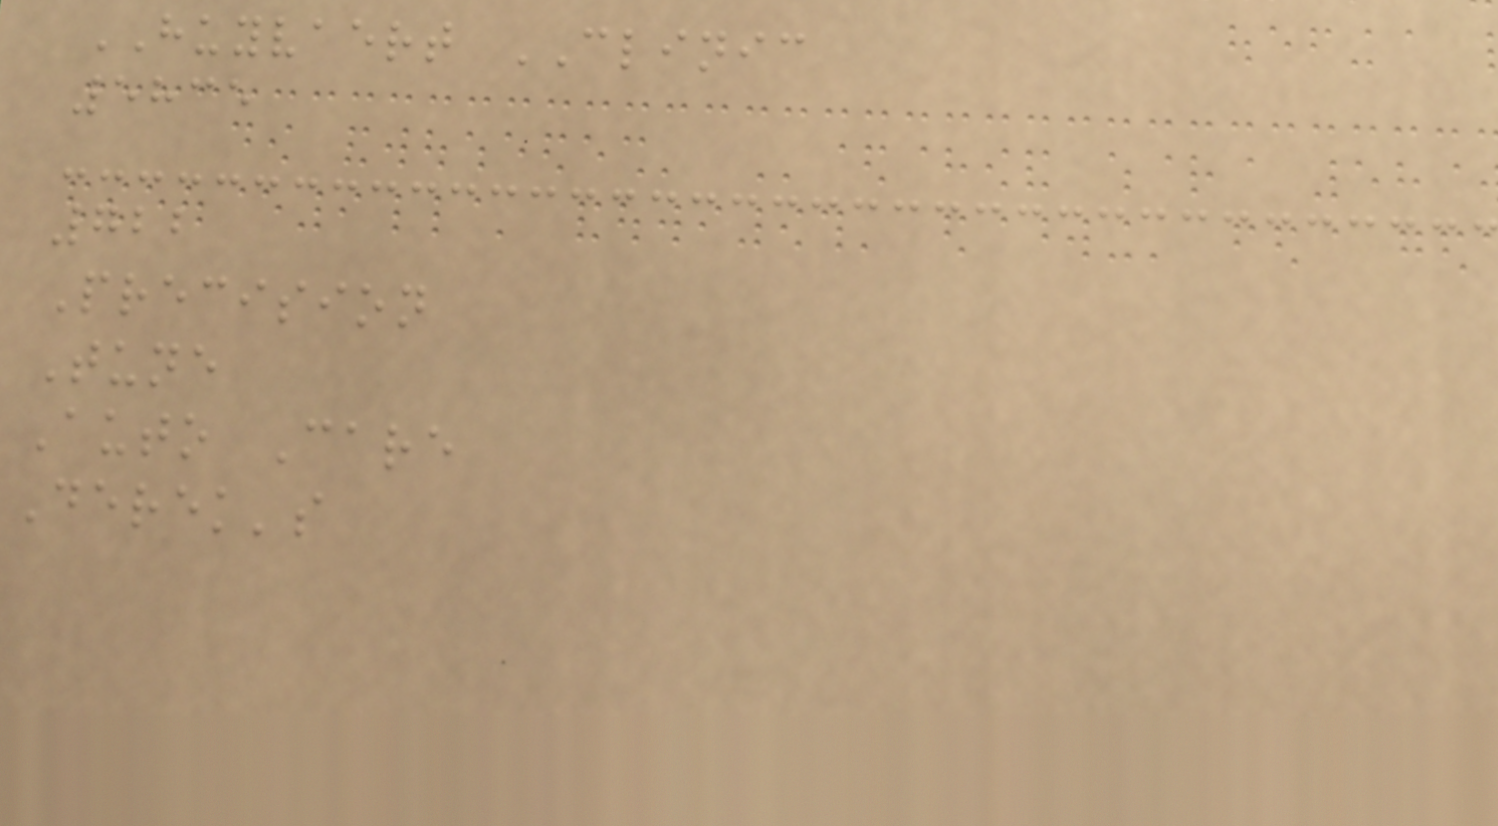HUYVAERT CLINIC
5835
722
Precision
Tune
Auto Care
Derek's
